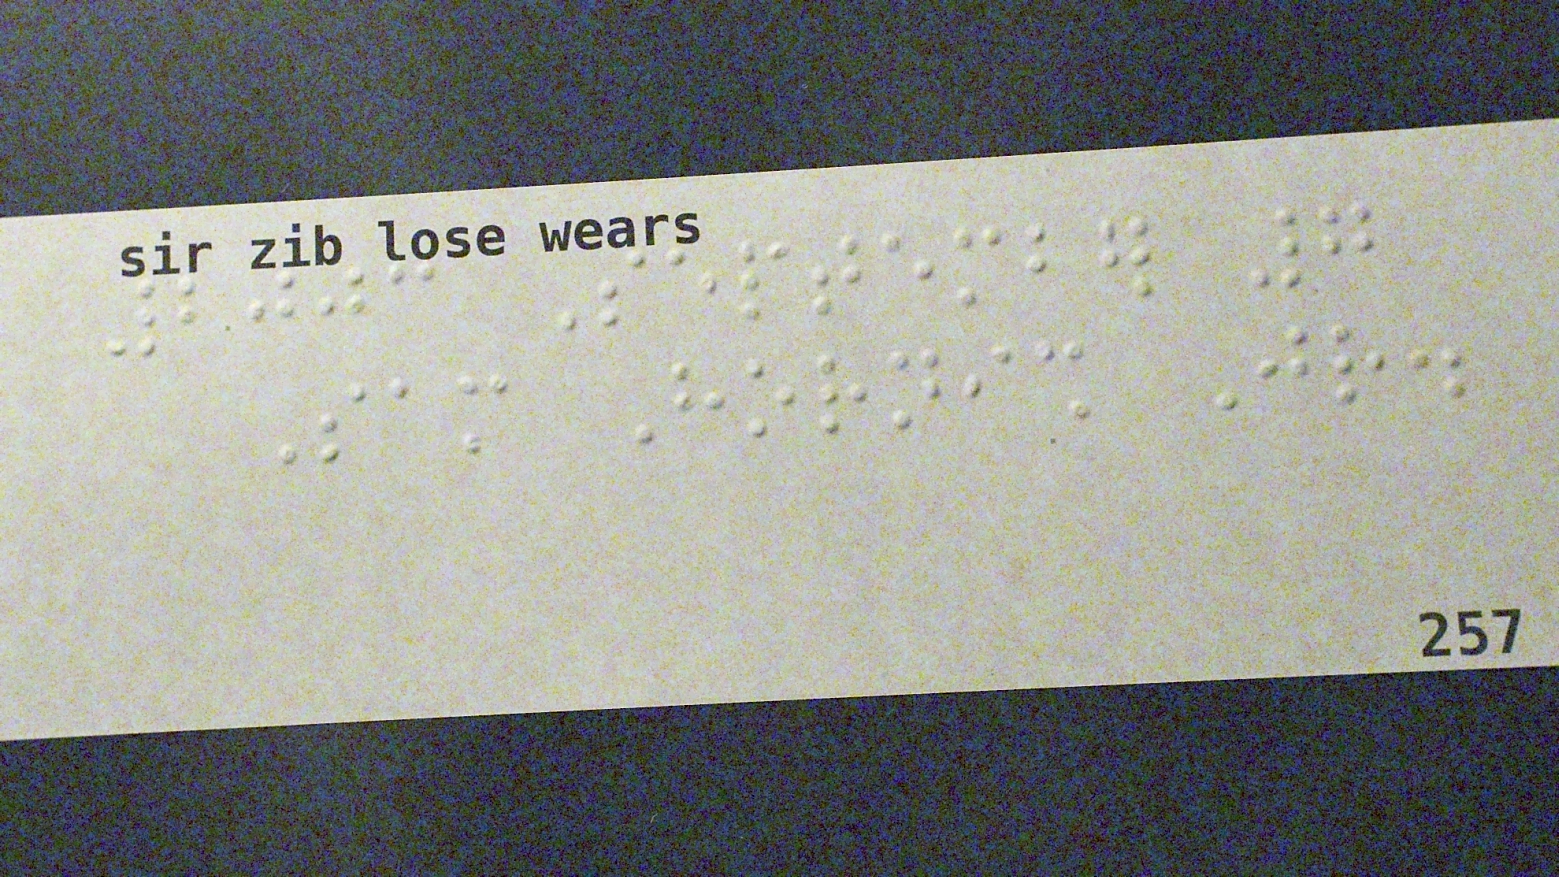2003 September 7
Sam Hornish Jr.
